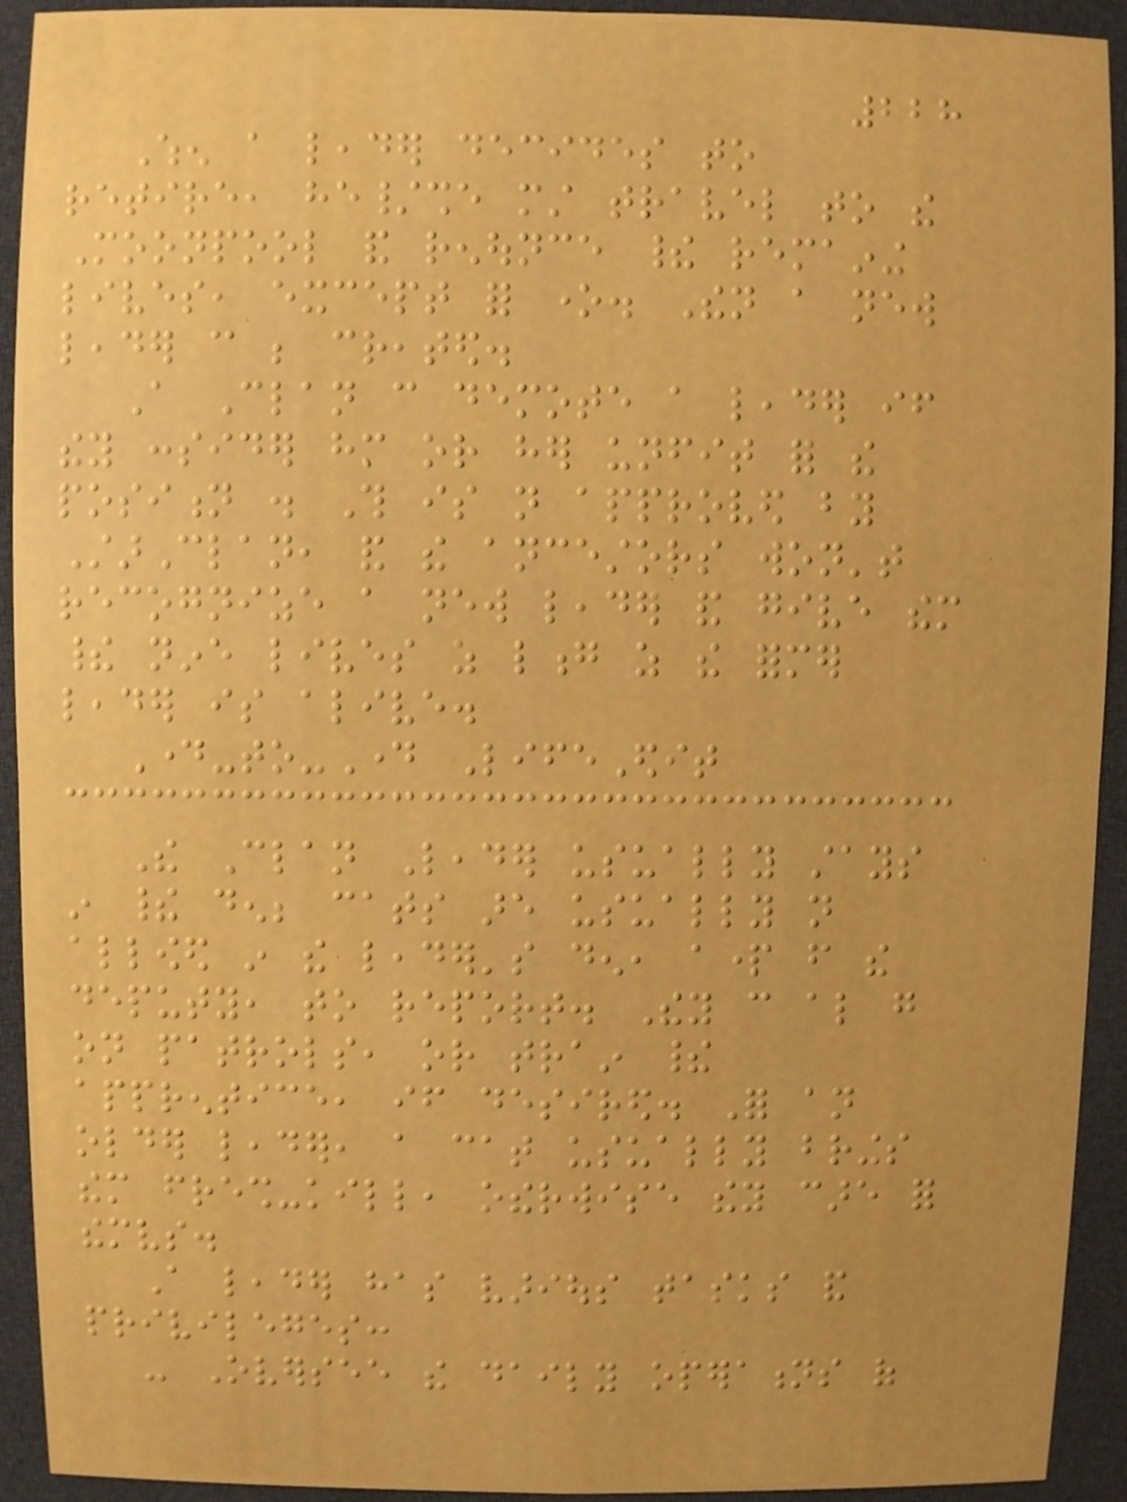228
When a leader decides to
retire, he/she must travel to the
Moonpool and renounce their remaining
lives, except for one. Then a new
leader can be created.
A Clan can demote a leader if
they consider him or her unfit for the
position . This is not approved by
StarClan, and the ancestors won't
recognize a new leader and give them
their nine lives as long as the former
leader is alive.
Day-to-Day LifeEdit
The Clan Leader usually stays
in their den; cats are usually not
allowed in the leader's den, apart from the
deputy, to report. They can also go
on patrols, or train their
apprentice, if desired. For an
older leader, a cat usually brings
them fresh-kill, otherwise they care for
themselves.
A leader has various tasks and
privileges:
- Oversee the daily operations of
